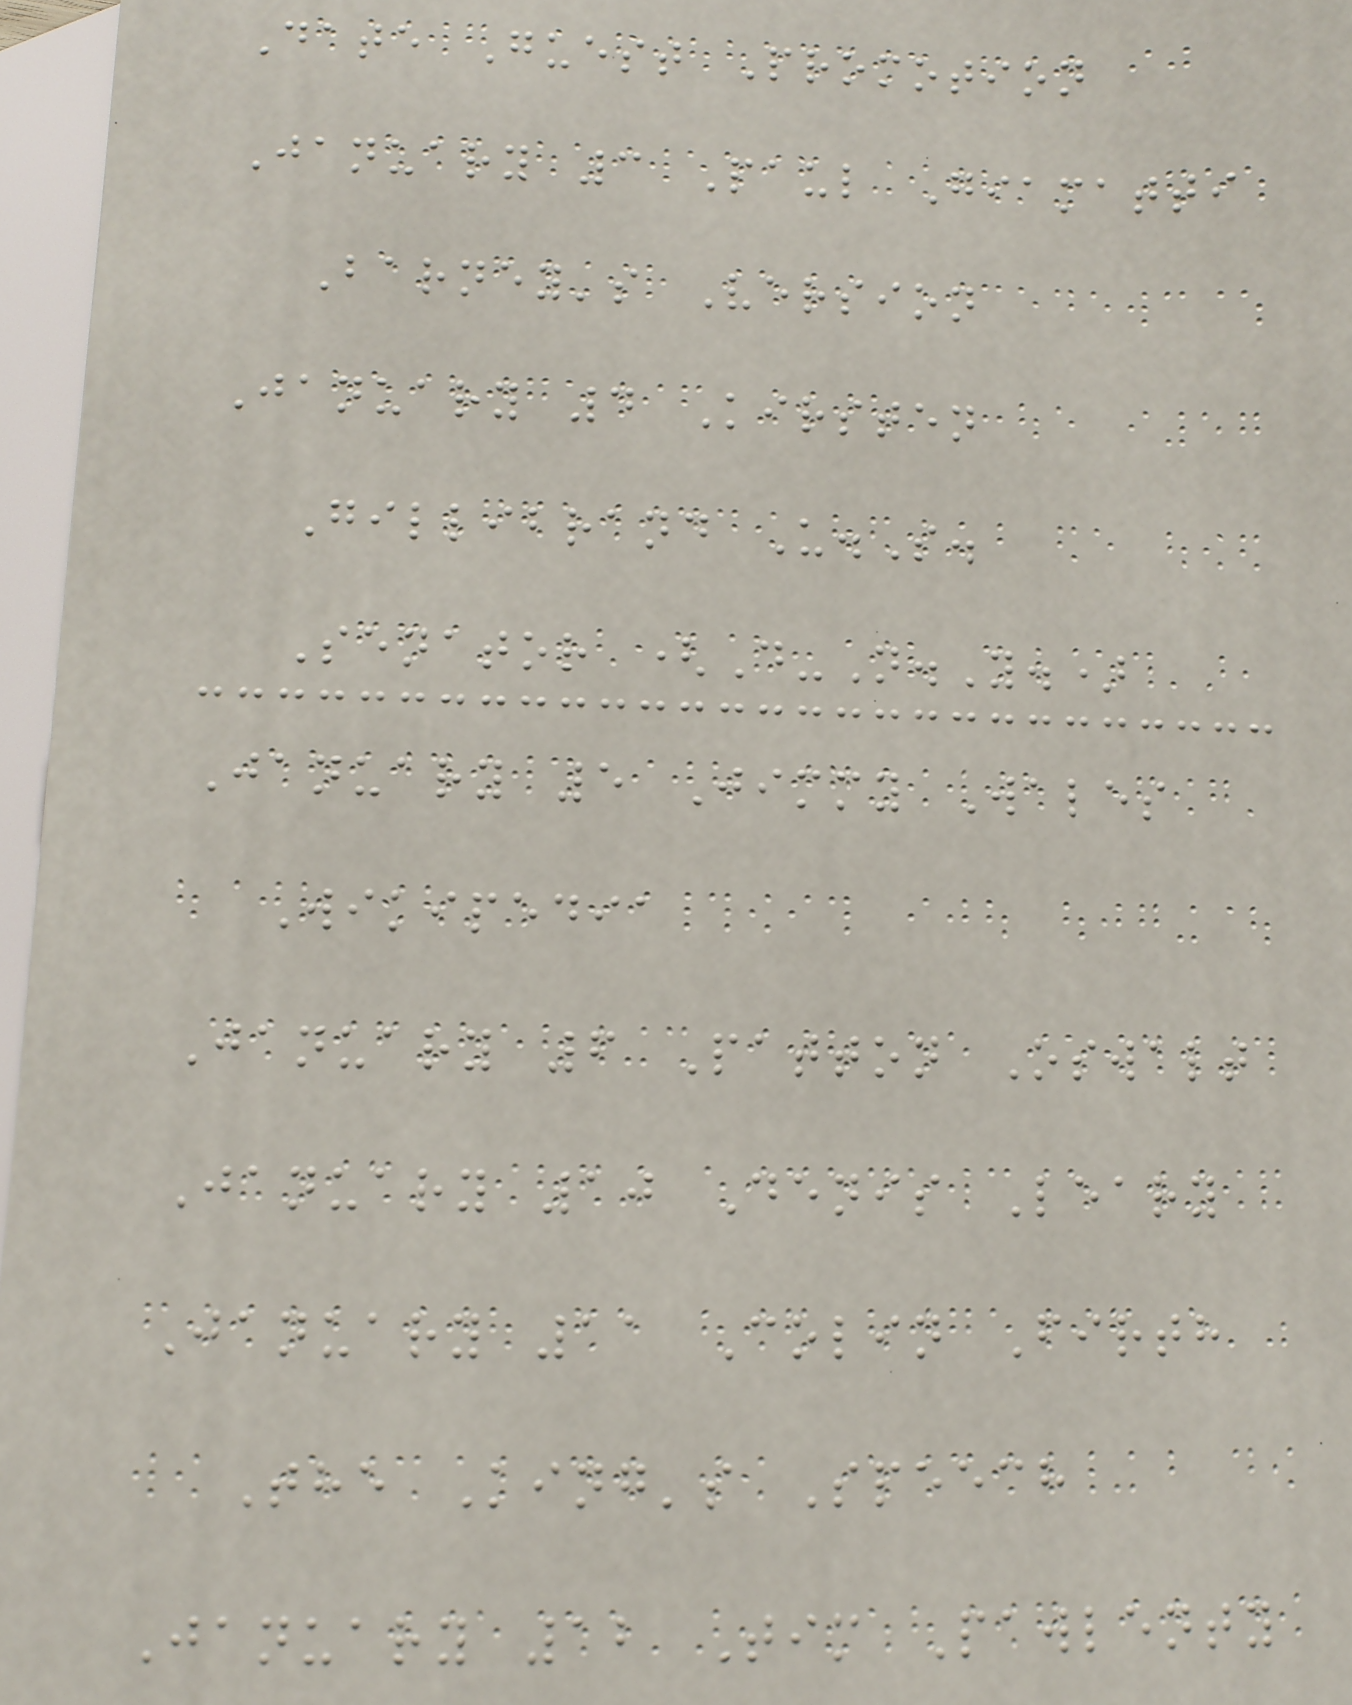Date Guest Promotion
January 3 Paul Giamatti
Barney's Version
January 4 Kirsten
Gillibrand U.S.
Senator (D-N.Y.)
January 5 Jimmy Wales
Wikipedia
January 6 Patton Oswalt
January 10 Denis Leary
January 11 Colin Firth
The King's Speech
January 12 Tim Pawlenty
